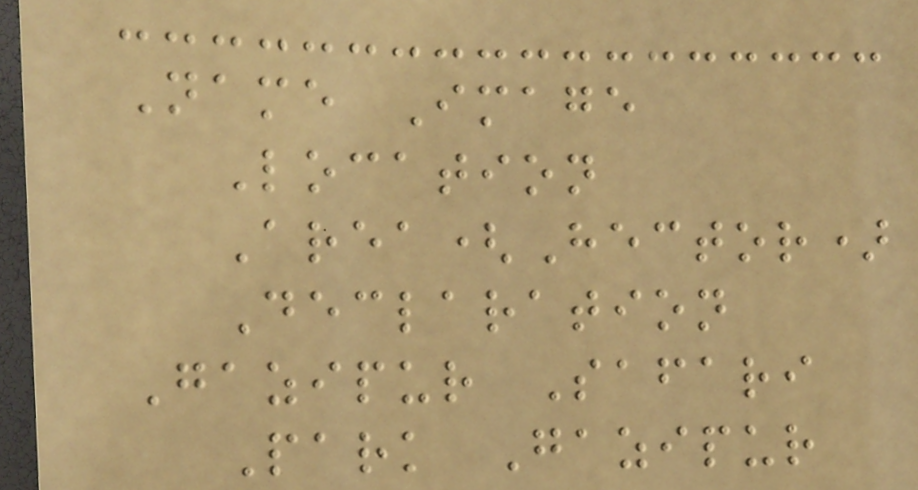Name Image
Location
Area(Hector)
Declaration
Gazipur Safari
Park Gazipur
